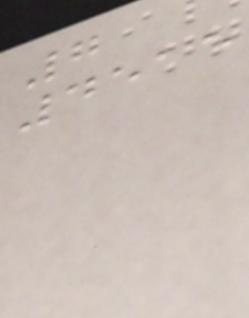7
4515
